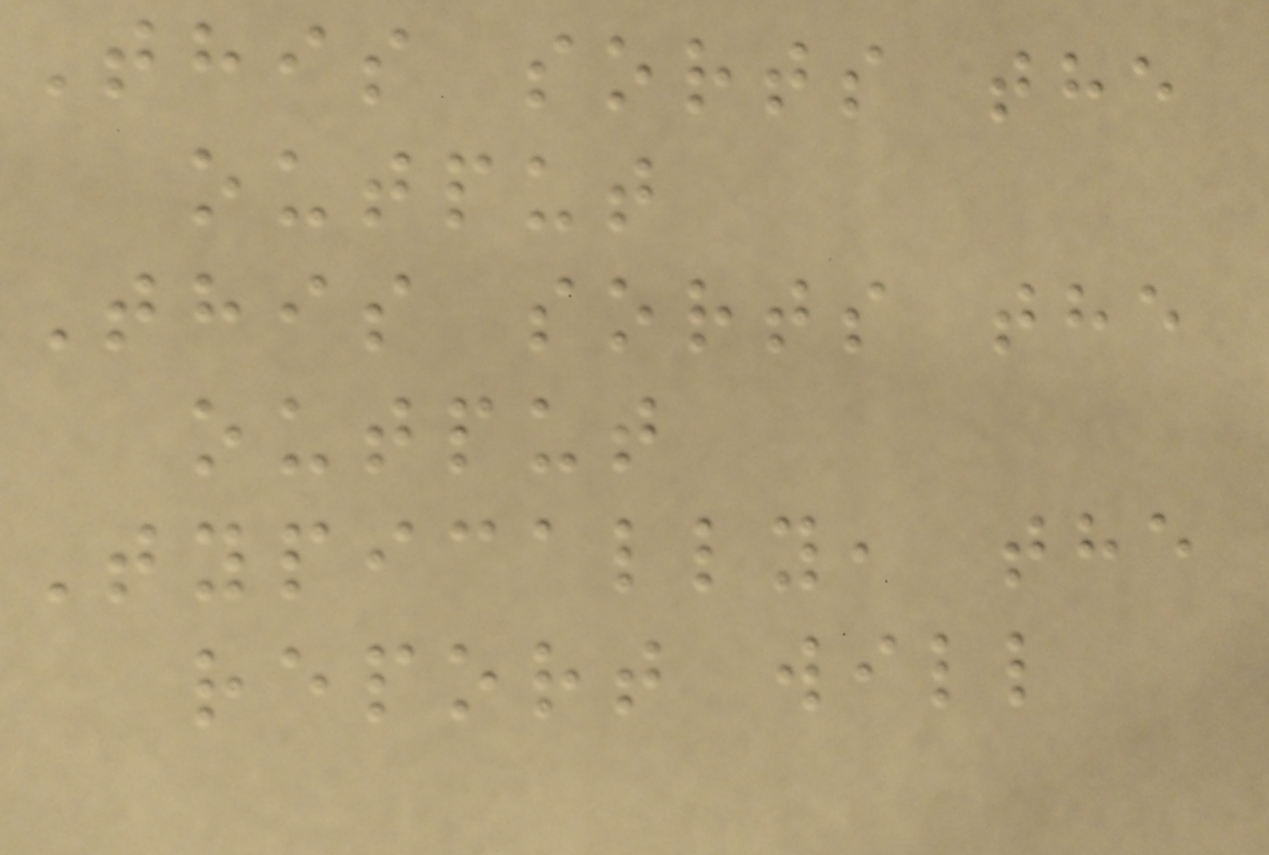This sorts the
output
This sorts the
output
Typically, the
report will
